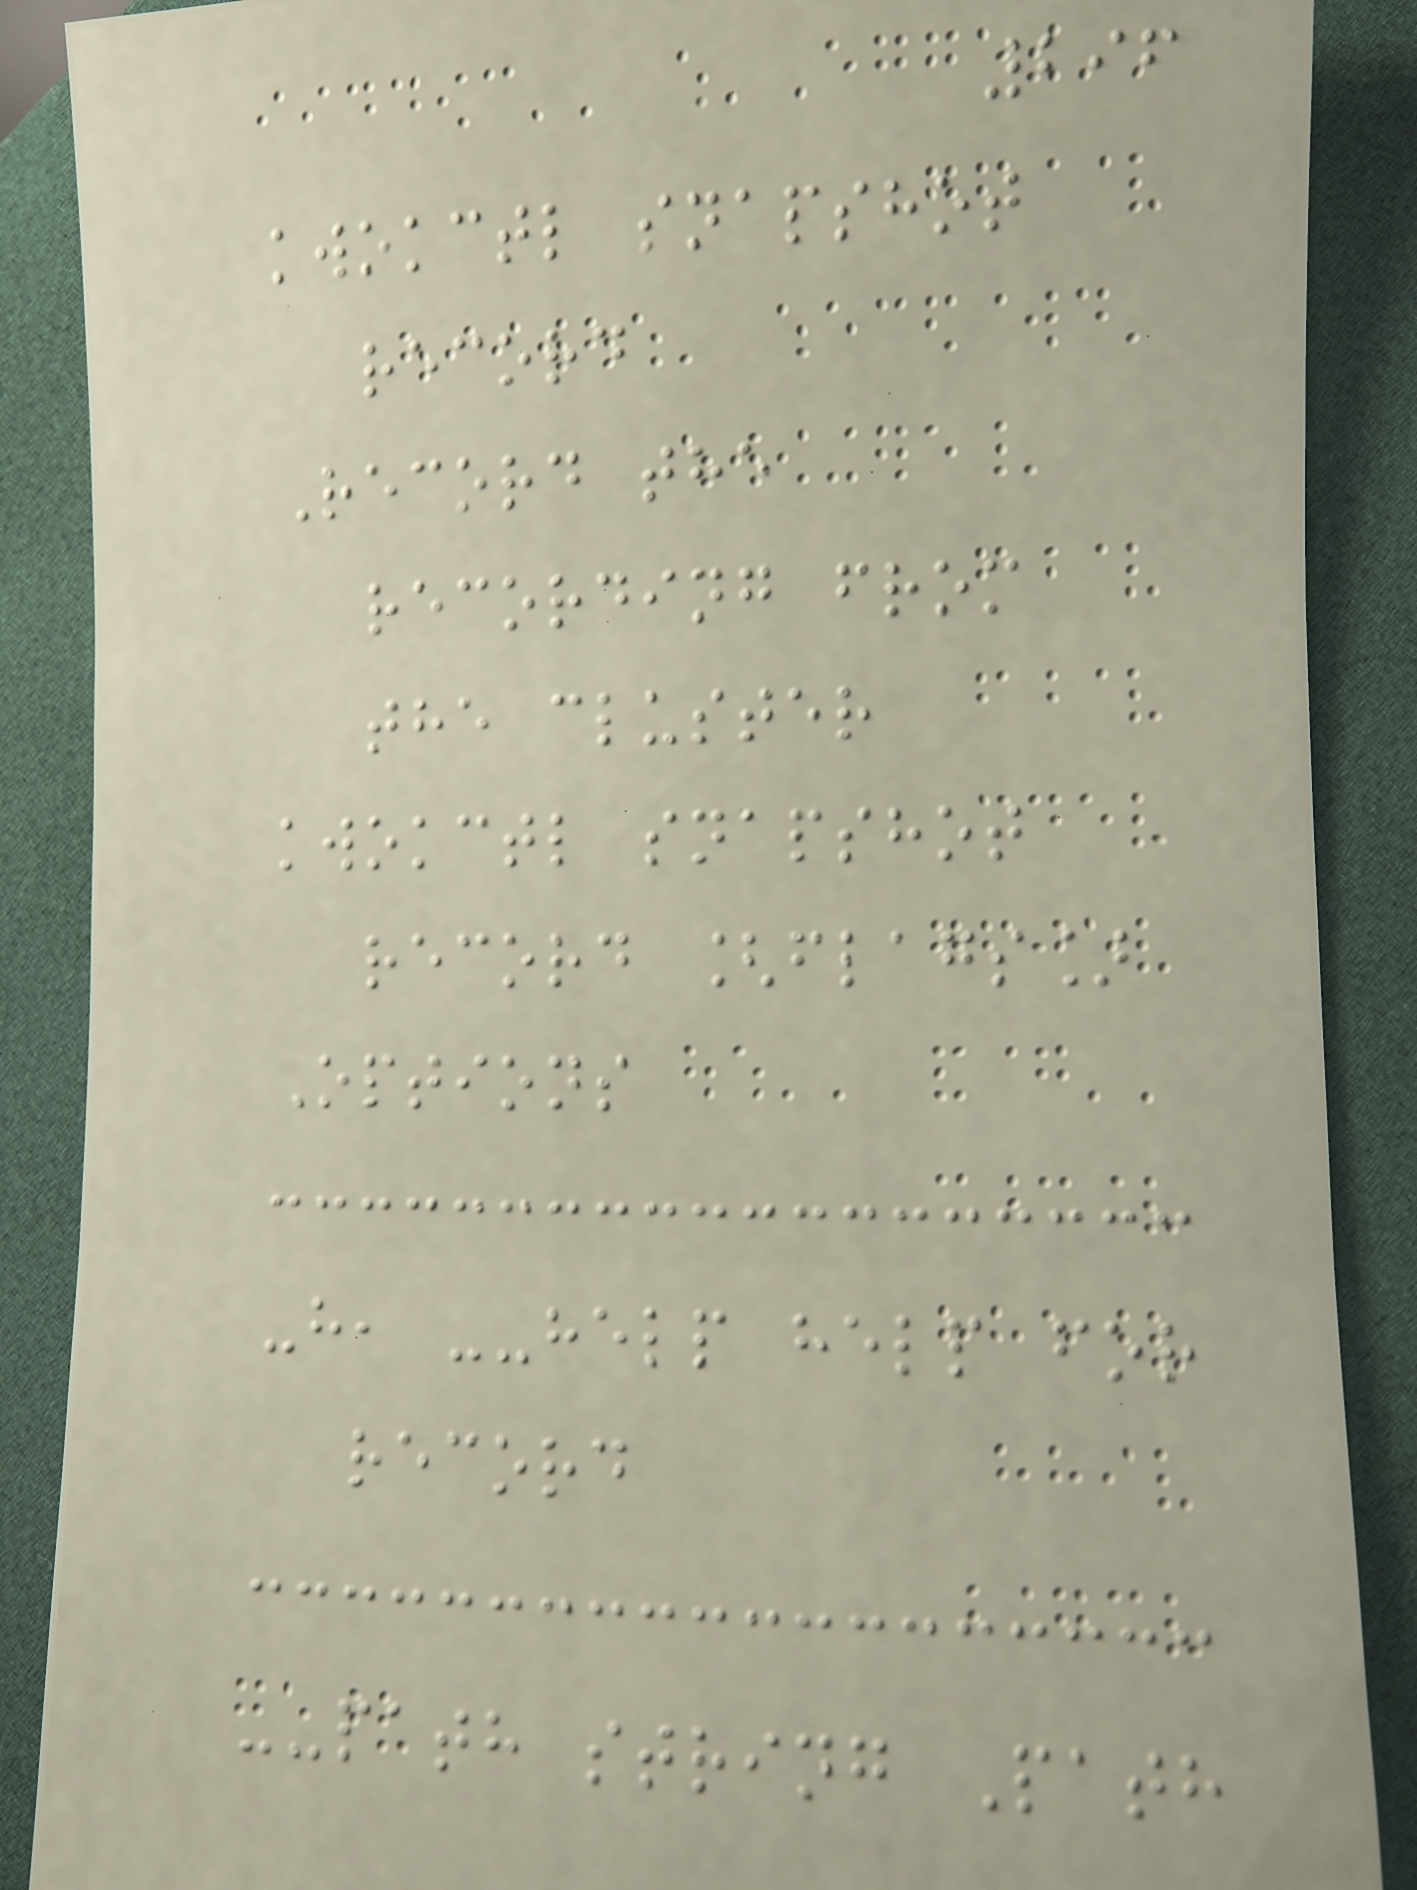296
kwokctl snapshot
record
Record the
recording from
the cluster
kwokctl snapshot
record [flags]
Options
-h, --help help for
record
--path string Path
